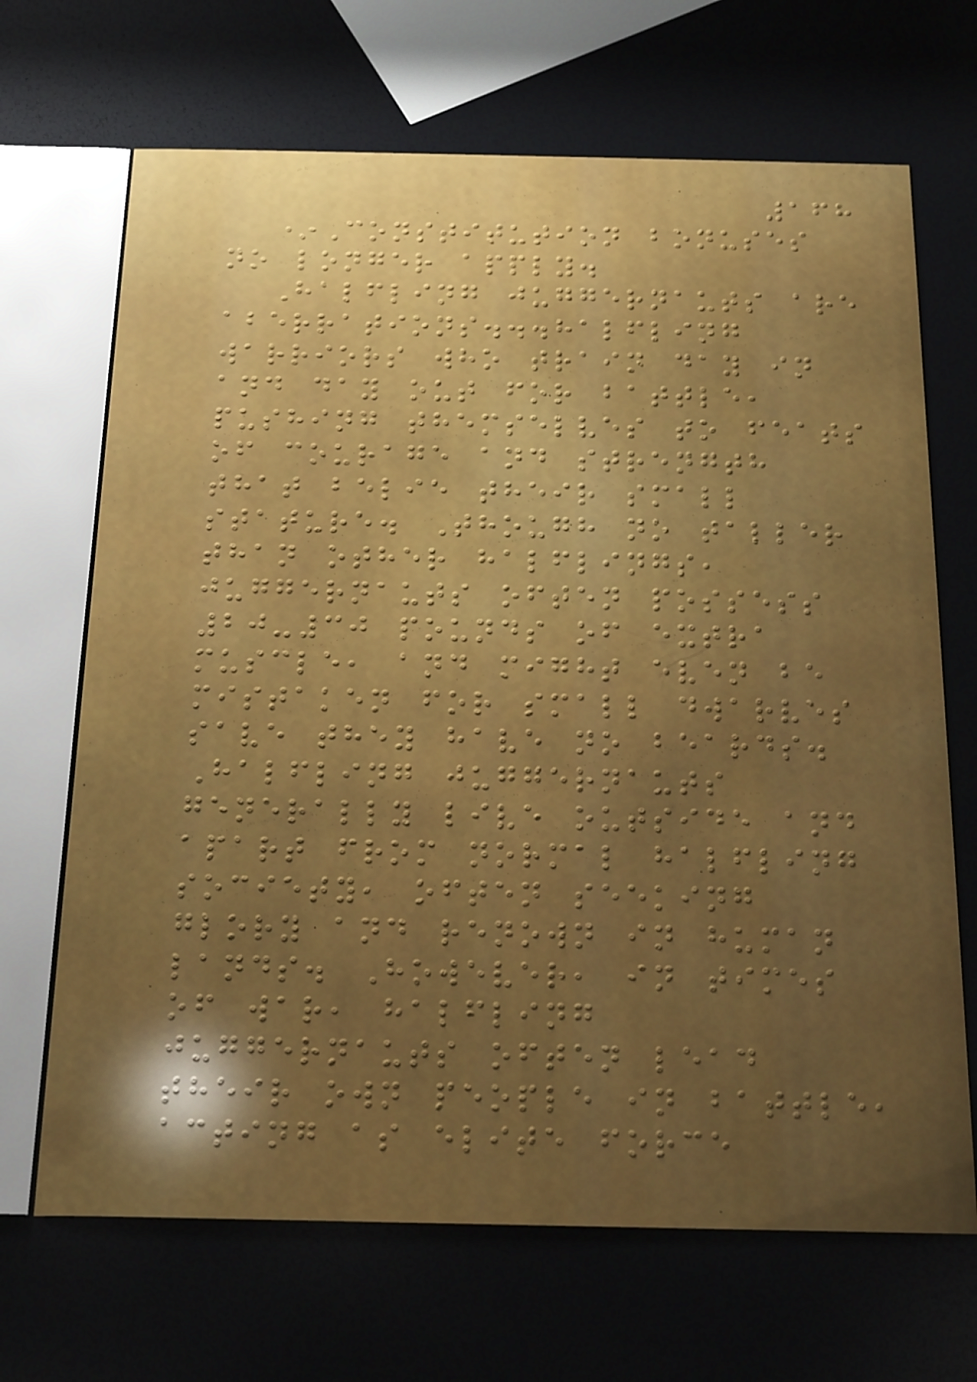168
*Constitution bonuses
no longer apply.
Halfling juggernauts are
aberrations...halfling
warriors who train day in
and day out for battle,
pushing themselves to feats
of courage and strength
that belie their small
stature. Though no taller
than other halflings,
juggernauts often possess
20-30 pounds of extra
muscle, and might even be
mistaken for small dwarves
save they have no beards.
Halfling juggernauts
generally live outside and
apart from normal halfling
society, often seeking
glory and renown in human
lands. However, in times
of war, halfling
juggernauts often lead
their own people in battle,
acting as elite force
